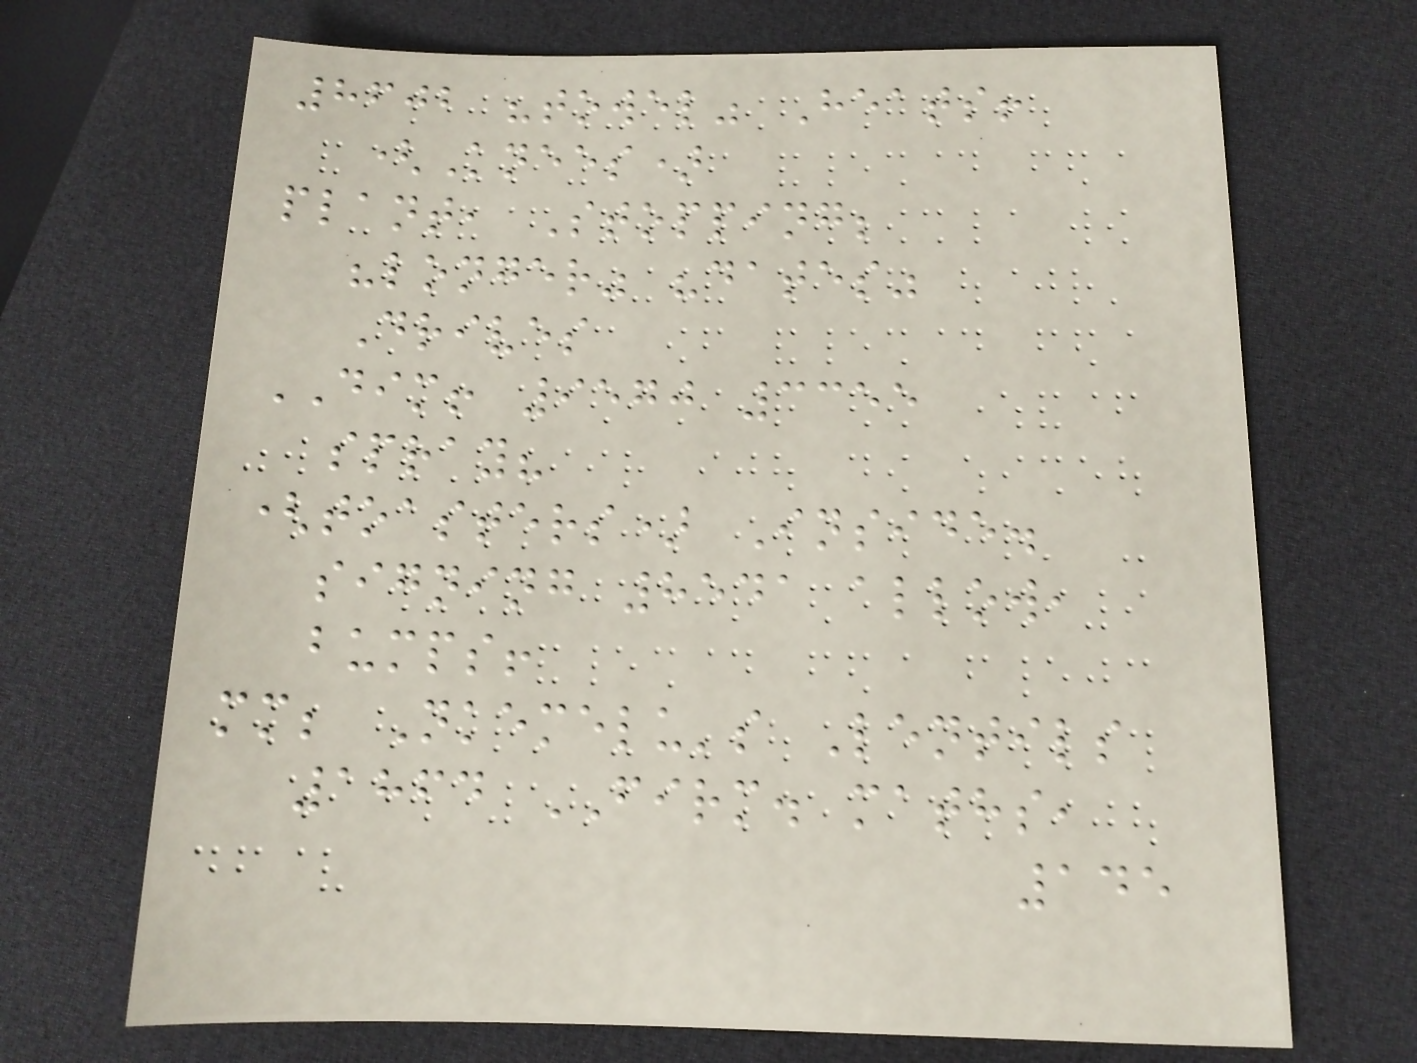8602 "towel" Heats!
(Knees)
plant, Stopping;
"longer" "dates"
Drives
DIM! 9570 3355
spray?
(toasters) Inside.
signing 8541 allow,
bumps!
mm; Nkemelu's Lentils
1864 FIRM. maths,
145
